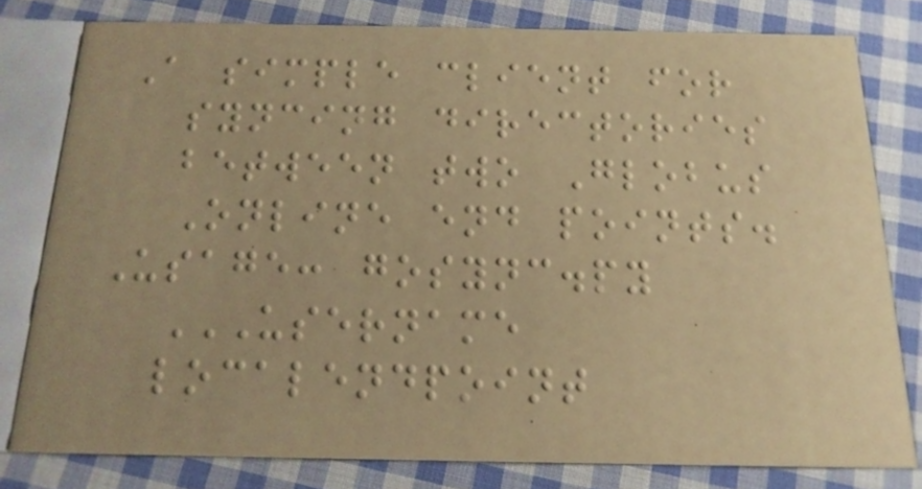A simple client for
syncing directories
between two Globus
Online end points.
Usage: gosync.py
USERNAME
LOCALENDPOINT
